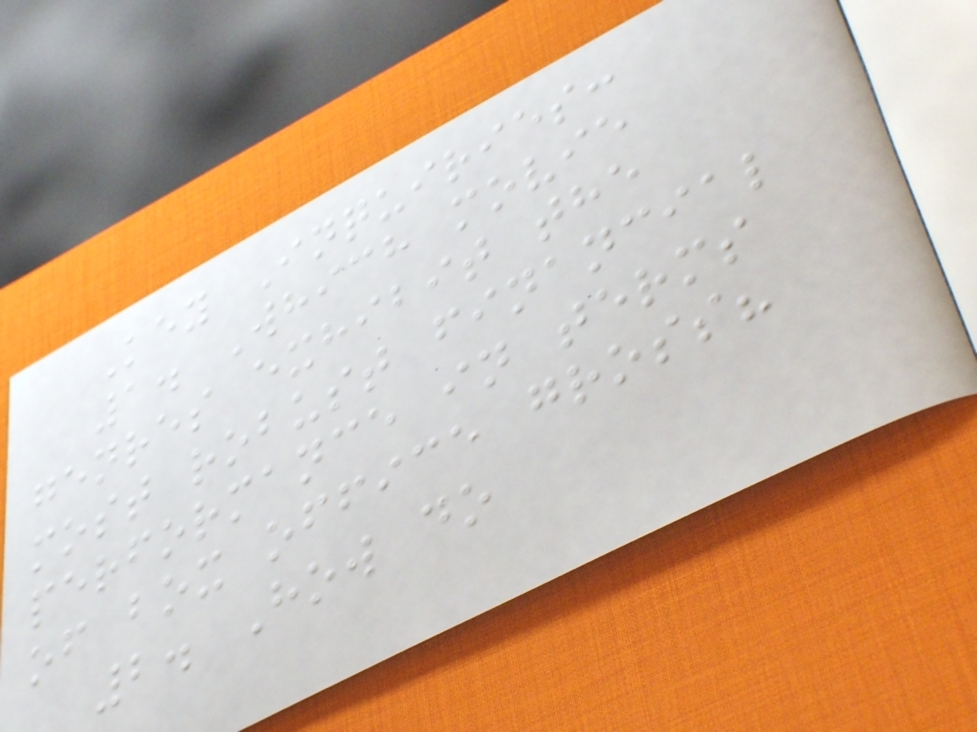Key Inquiries:
1. Which movie
genres exhibit the
most robust financial
performance in terms
of box office gross?
2. How do
